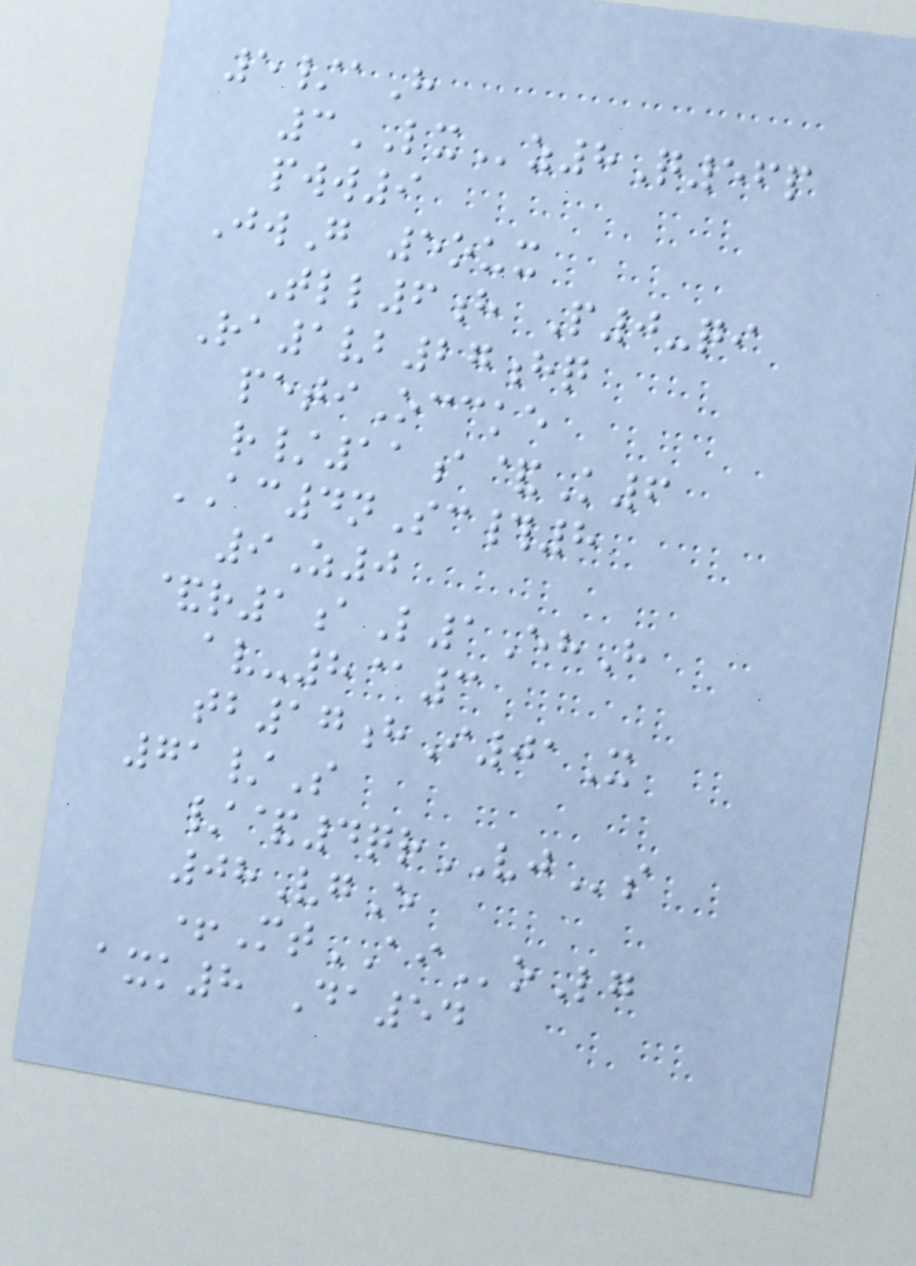5/aH
3LXz8Q56p
pww9
JwG 5oux
Tll6h P0-qi
Ra1vb27hq
petiOccke
r/11a&K6
AC4nSc#8
9Z0
&r1aL1EhH
av-8@3
tb17hI01X
71/S
/&4qrVJs
08VgE
+MtAIoLg
axk8 Da54
